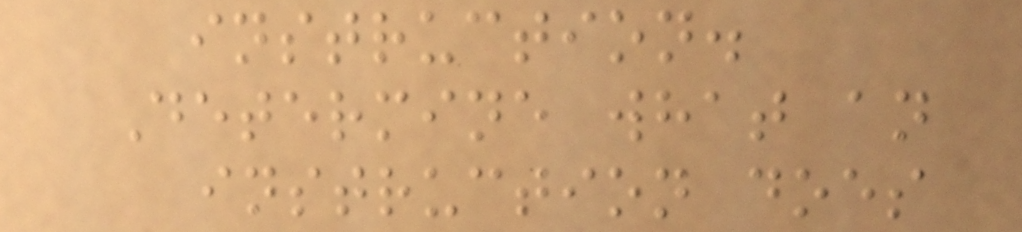instruction.
Determine what an
instruction does
